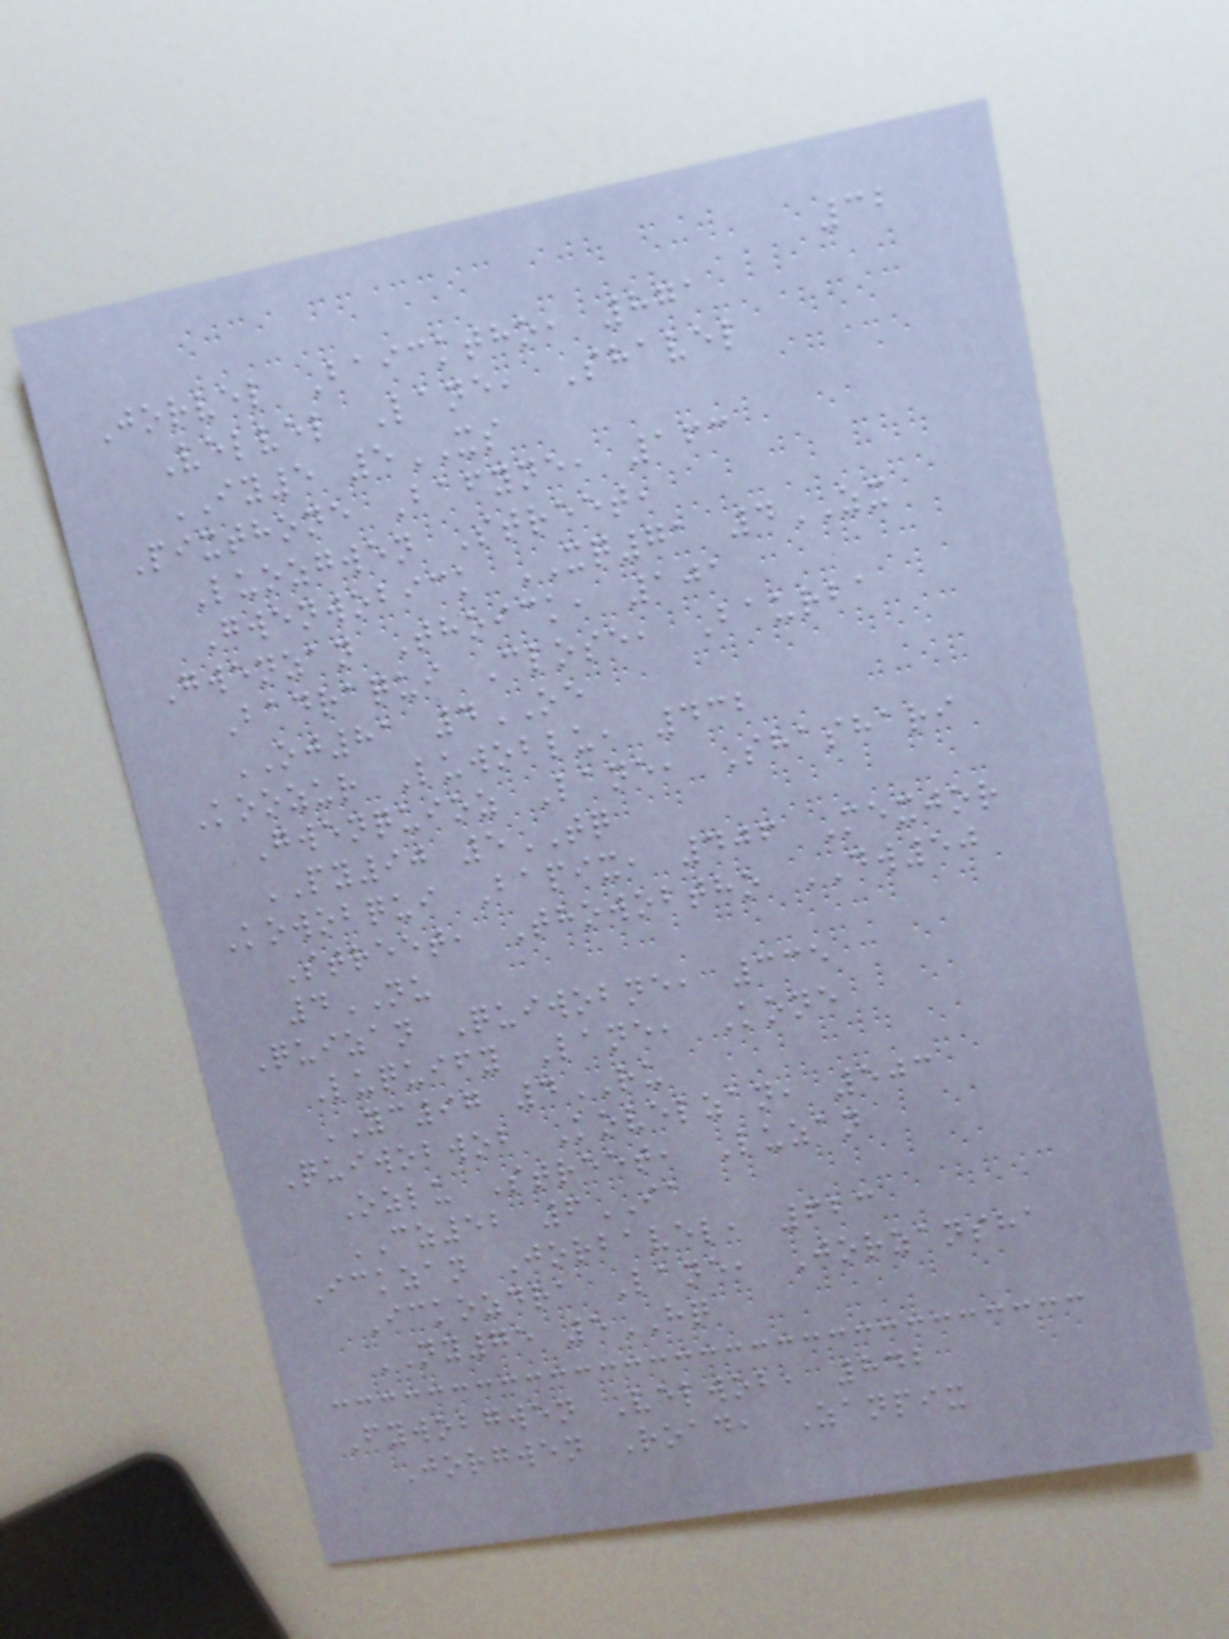32
Jorvel Baicktho, 871
Velvel Lane, Shavel
IY5 5XS
Pixthone Bafyne, 163
Luozgwen Street,
Gwenwobick XQ71 4ZX
Gwenzan Thoick, 101
Badraqui Close, Baurba
OJ81 4OE
Koozur Luwoblu, 432
Gwenquioz Lane, Shashari
PY90 5TQ
Kowobqui Bapix, 406 Mexjor
Street, Thowobtho DW50
4NU
Quizan Quiwobne, 335
Luquify Lane, Kone
YC97 4RU
Quiwobwob Kovelzan, 503
Ozlu Street, Luzan
CZ52 6IA
Ickzan Jorbavel, 623
Ickozdra Lane, Jorzansha
NY75 5HQ
Fywobgwen Velwob, 842
Jorgwen Road, Zanpix
